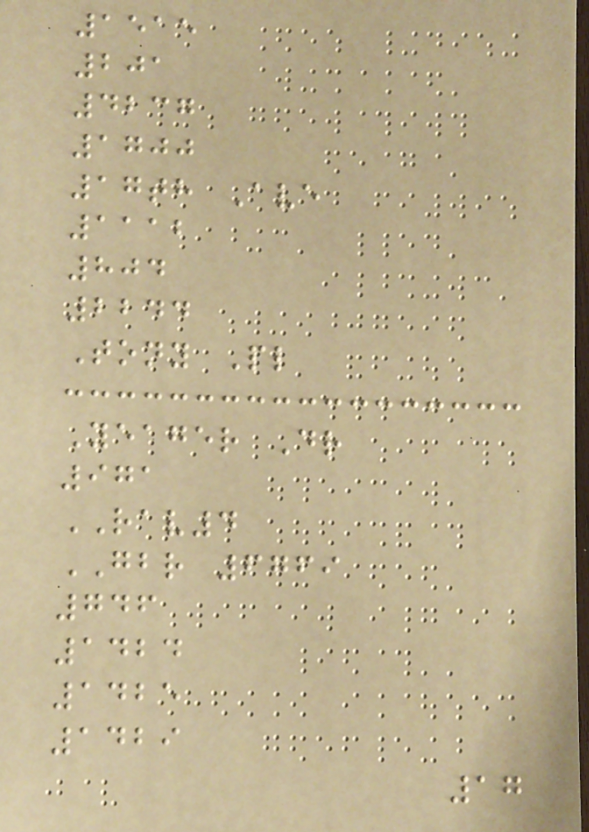1515
201
4237
1700
17th Ave
1112
804
2244
Tony Pl
Yeager Dr
971
RAV4
GBR 6769
746
1424
1425
1429
17
